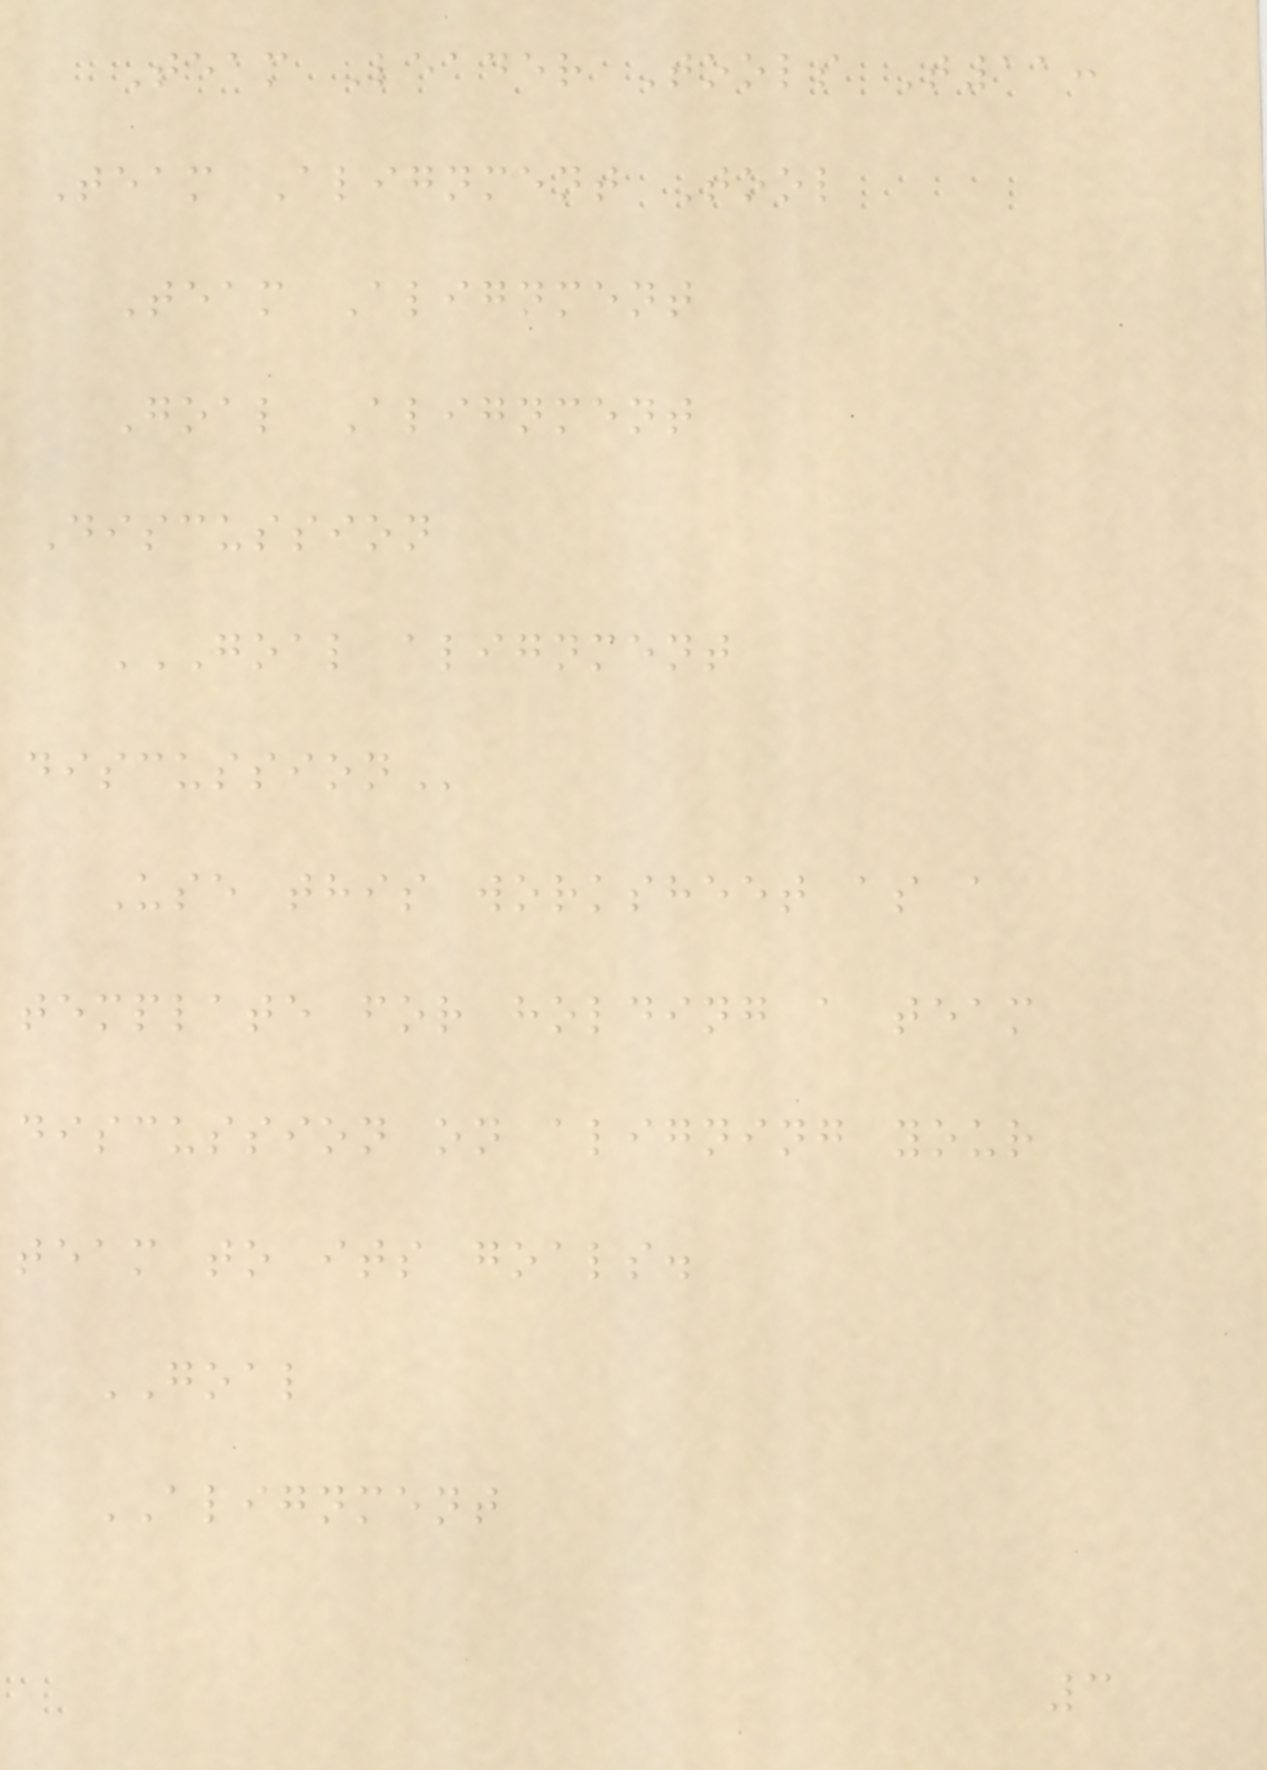Team Leader Tools T11:
Team Alignment Tool
Team Alignment
Goal Alignment
Discussion
GOAL ALIGNMENT
DISCUSSION
Use this worksheet as a
template for holding a team
discussion on aligning your
team to its goals.
GOAL
ALIGNMENT
3
